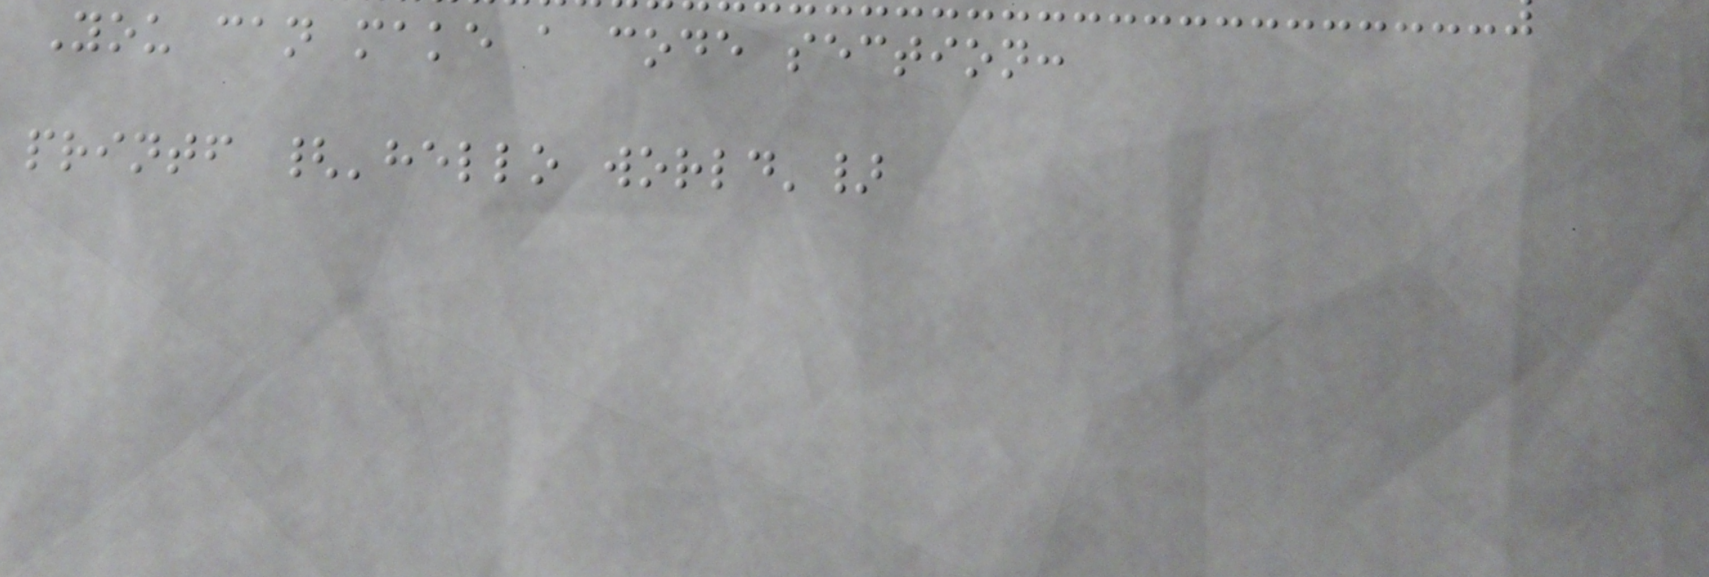You can make a code section:
printf {'hello world'}
